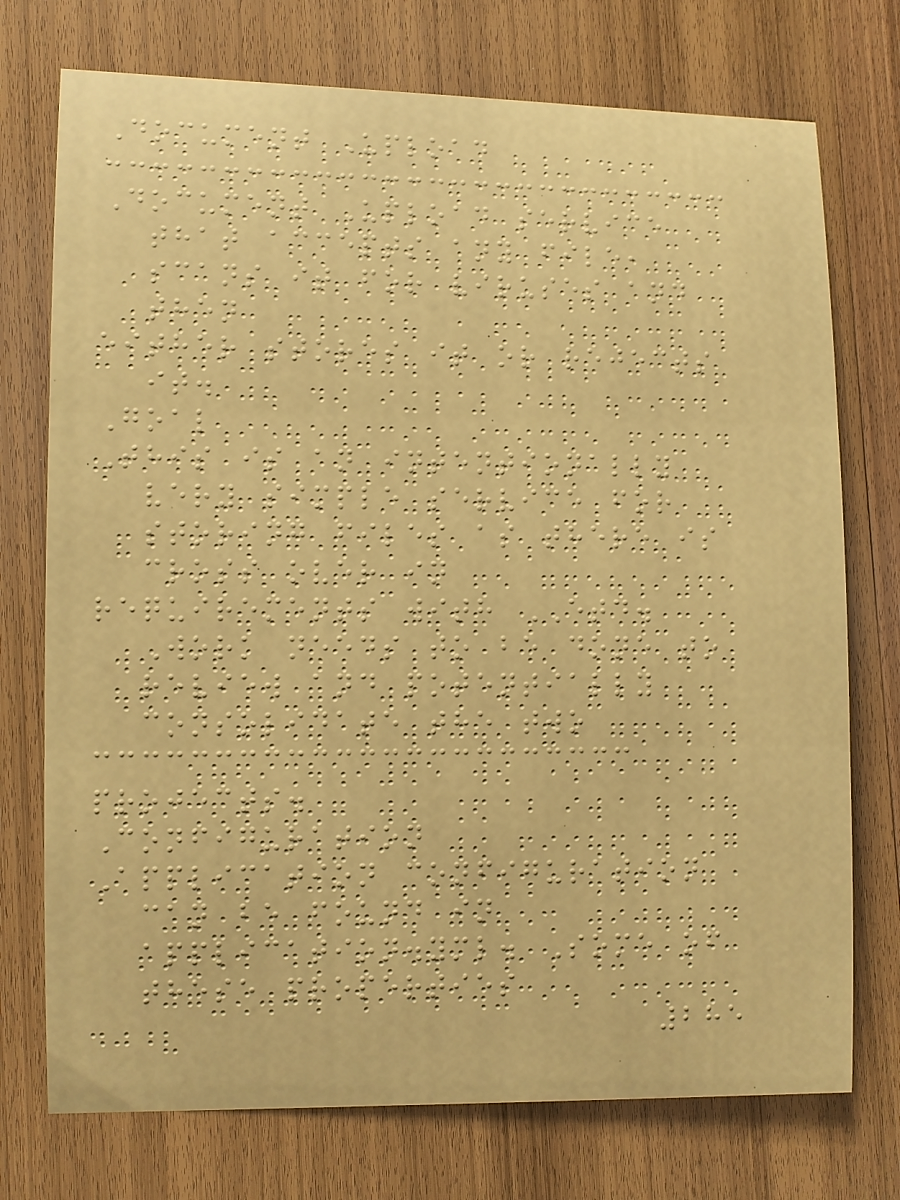Document Upload
Document Upload service
that accepts any file,
scans it for viruses and
then
either stores it or rejects
it.
Goal
This is an intentionally
very simple service for
storing files as there is
cross over in
requirements with ETD.
Work needs to be done to
review and potentially
consolidate the two
projects.
Configuration
Application configuration
can be found in
application.yml. Some of
these properties
285
